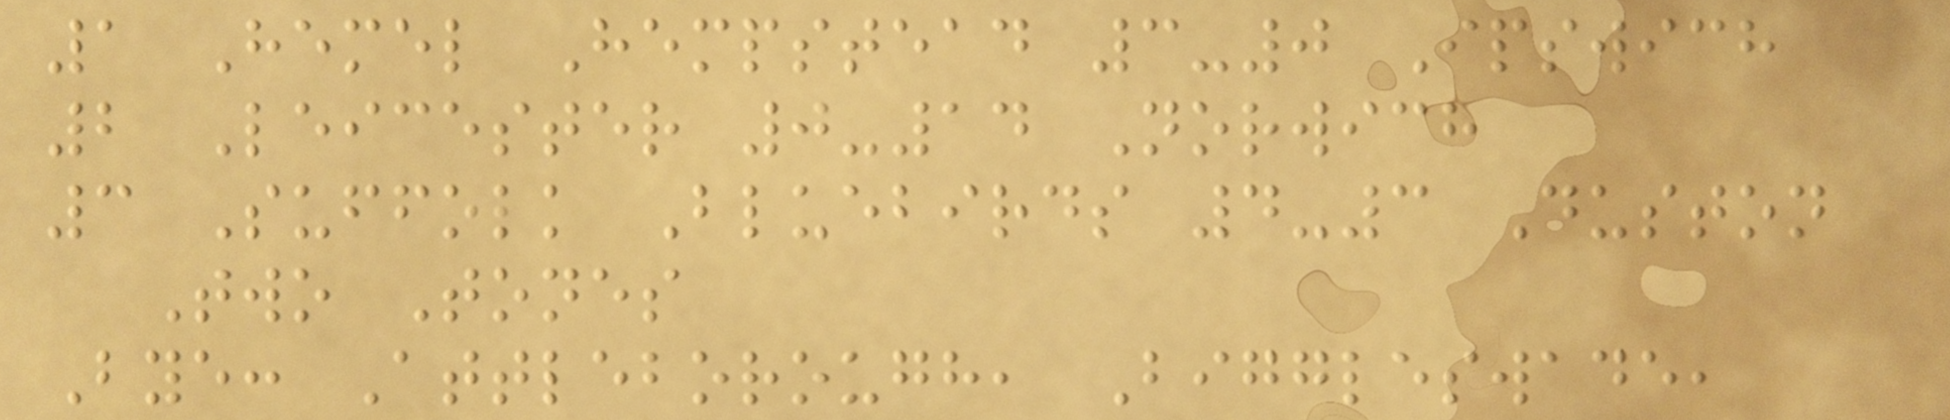1 Hemel Hempstead 3-0 Ipswich
2 Leicester 0-14 Norwich
3 Suffolk Bluebirds 4-3 Duston
Two Tones
Bye: Attleborough, Biggleswade,
